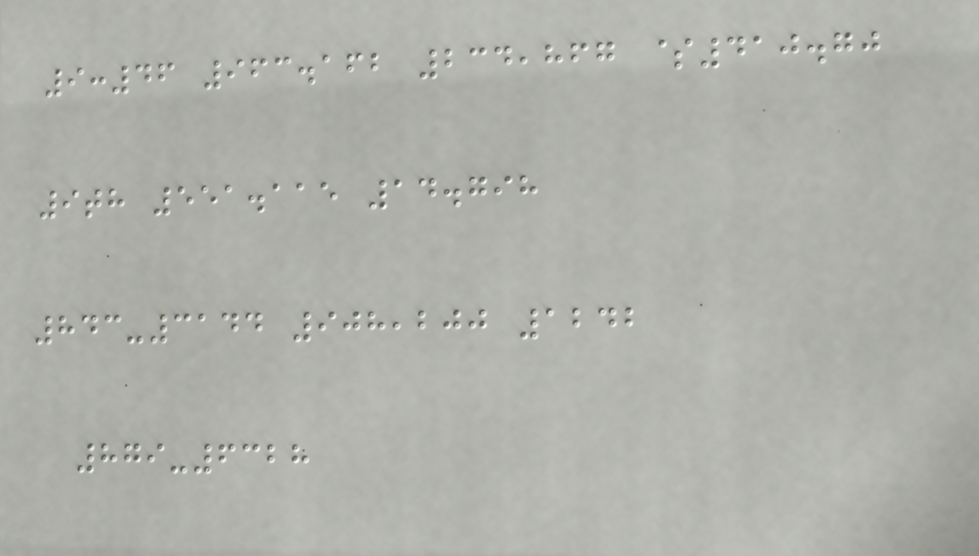9:46 963.162 234,867 $410.70
9th 551.115 14.798
843-3144 908,200 1242
879-6328
